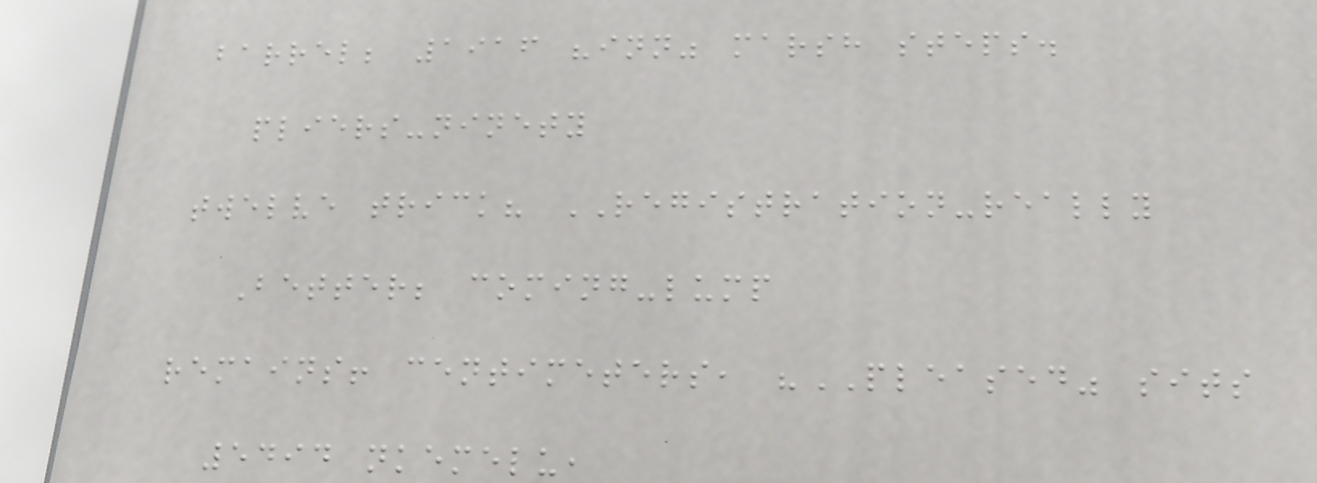barrel; 1916 "inn" marsh steps.
pliers-ninety
twelve trick? REGISTRATION-really
Better; coming-lump
remains! centimeters, "PLEASED" sits
5494 nkemelu,
